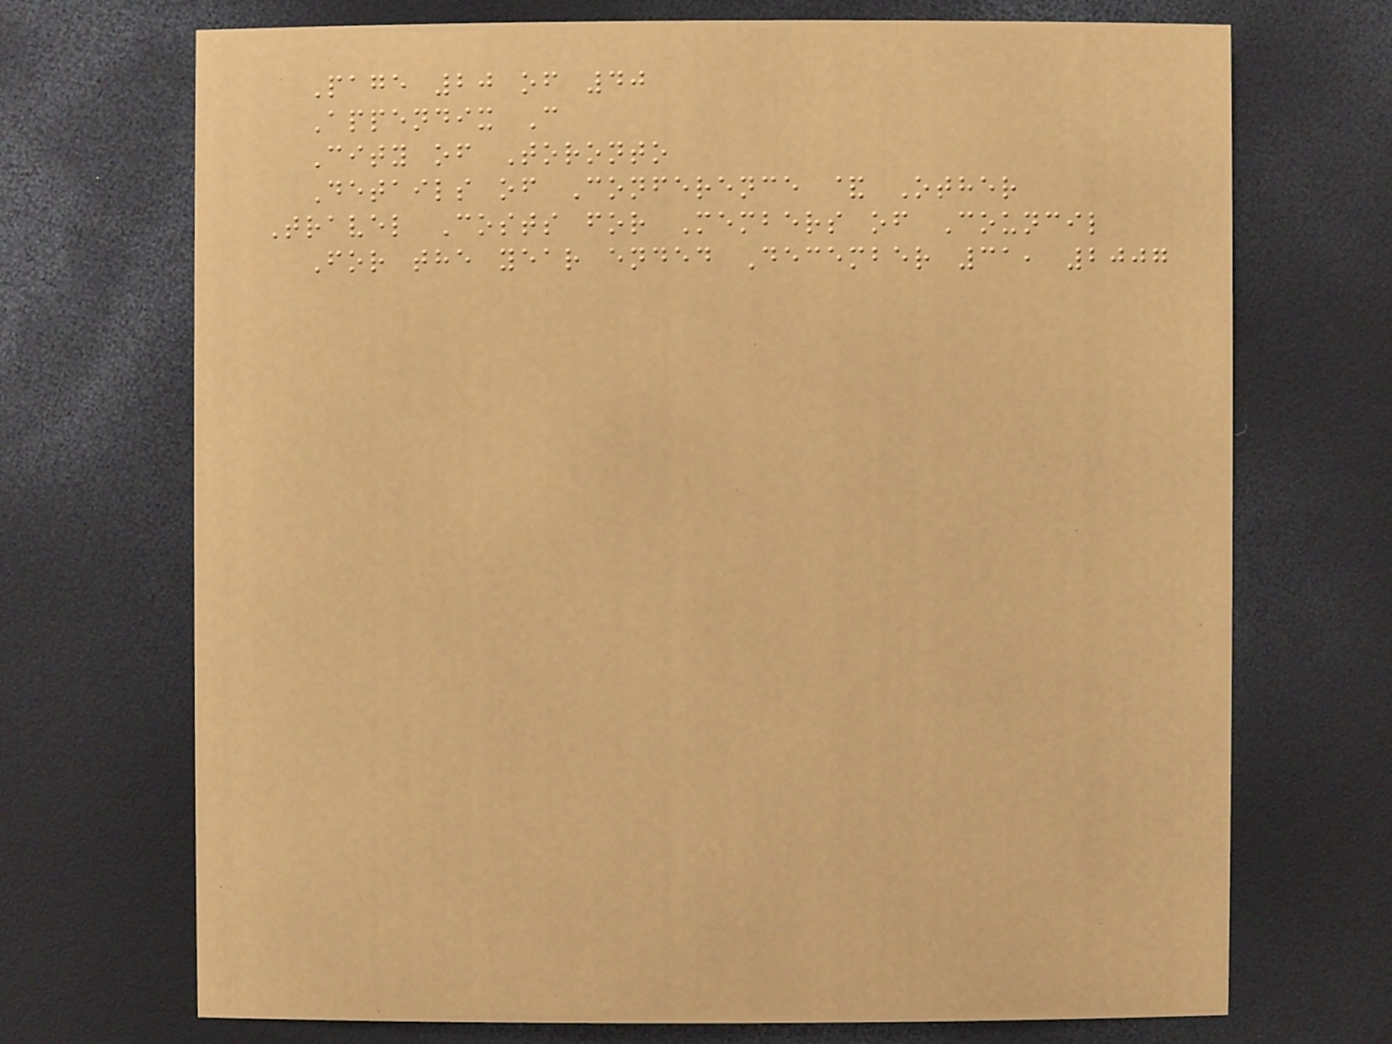Page 20 of 40
Appendix C
City of Toronto
Details of Conference & Other
Travel Costs for Members of Council
For the year ended December 31, 2007
